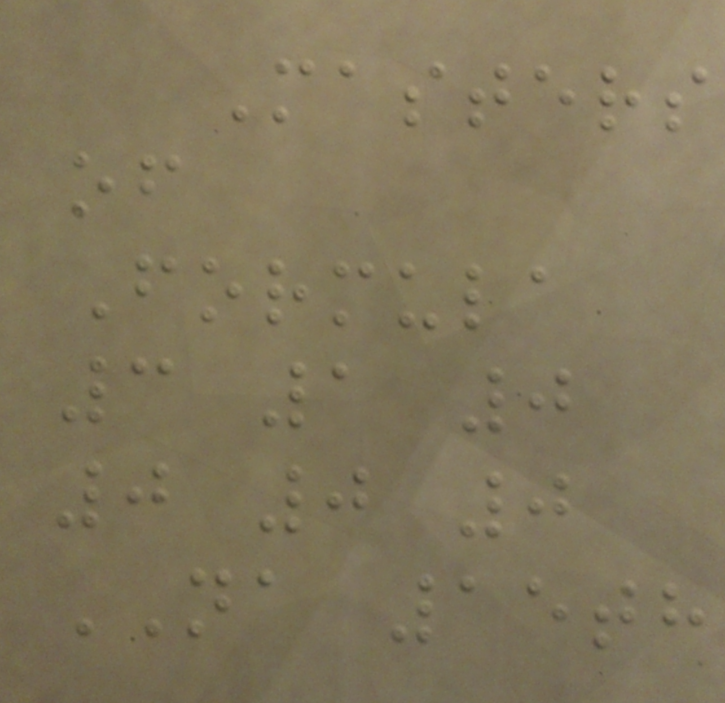Masters
of
Formula
3 1 0
0 0 0
NA 15th
